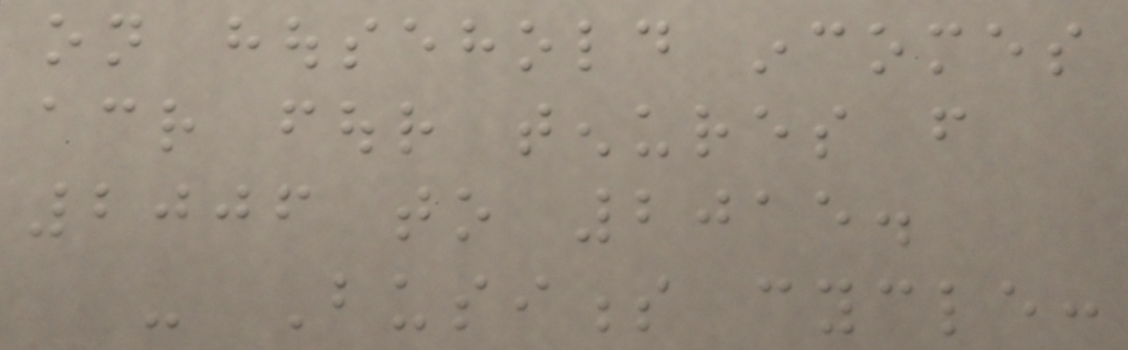on household incomes
across four tenures from
2006 to 2015.
- Business cycle:
